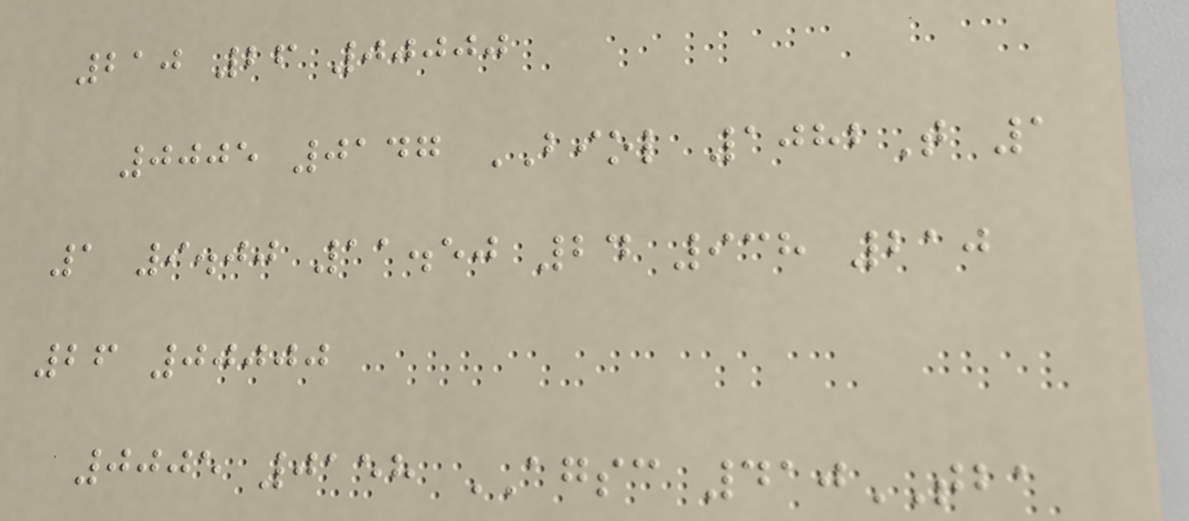210 26 00000
0005 0147 BIOL 1082T 1
1 9.00 11.50 24 938 210
26 00000
0005 0158 AGSC 410TBA
